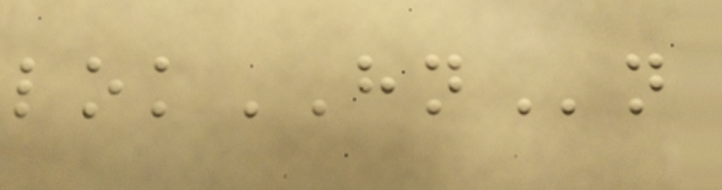lokHNn
